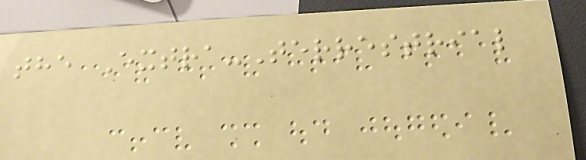the Extra-Terrestrial
